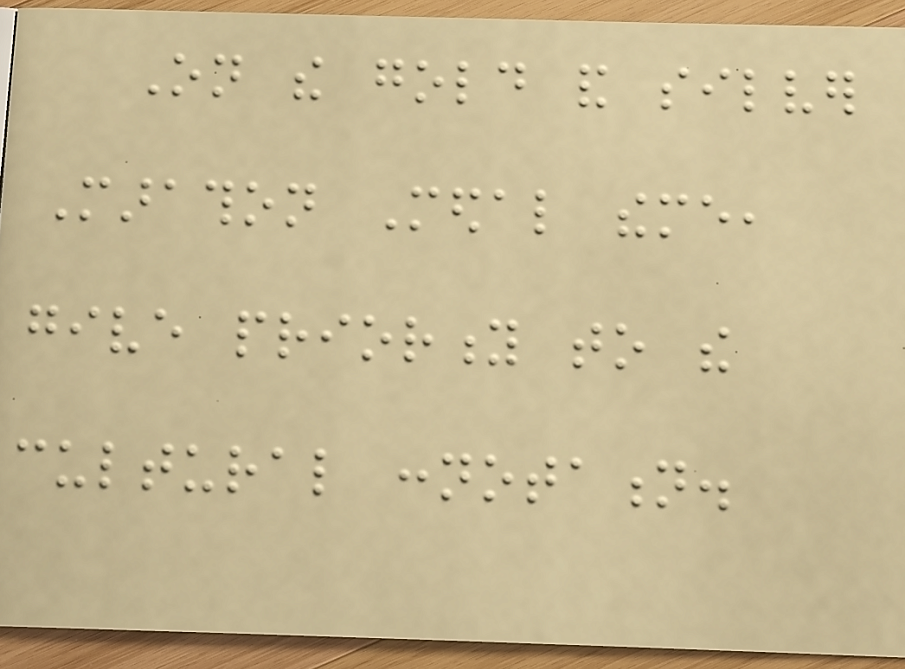On the gold and silver
Marathon Medal theme,
give priority to the
cultural connotation.
